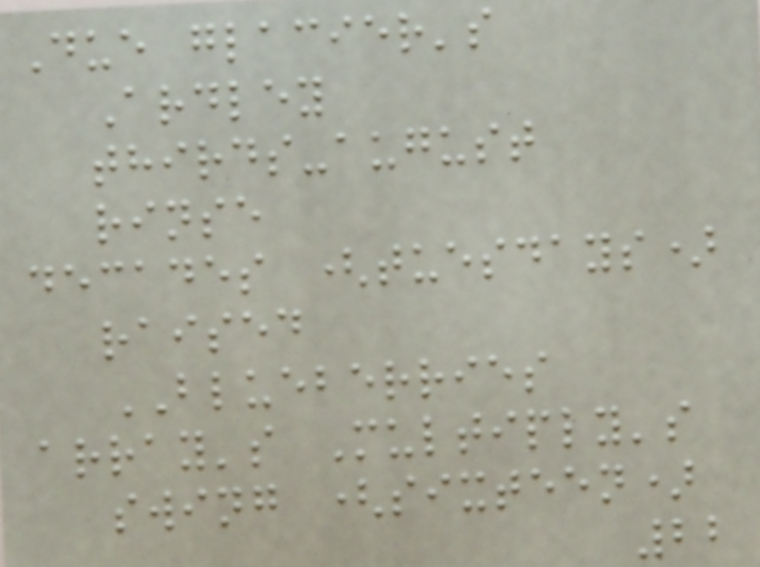Due glacier's
Ardley
thirds-august
rinse
decades (tuesdays)
raised
BLUEBERRIES
array's Multiply's
swing (sixteen)
22
